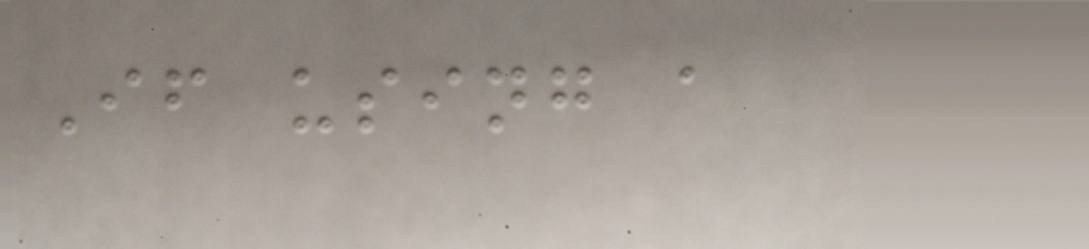If using a
